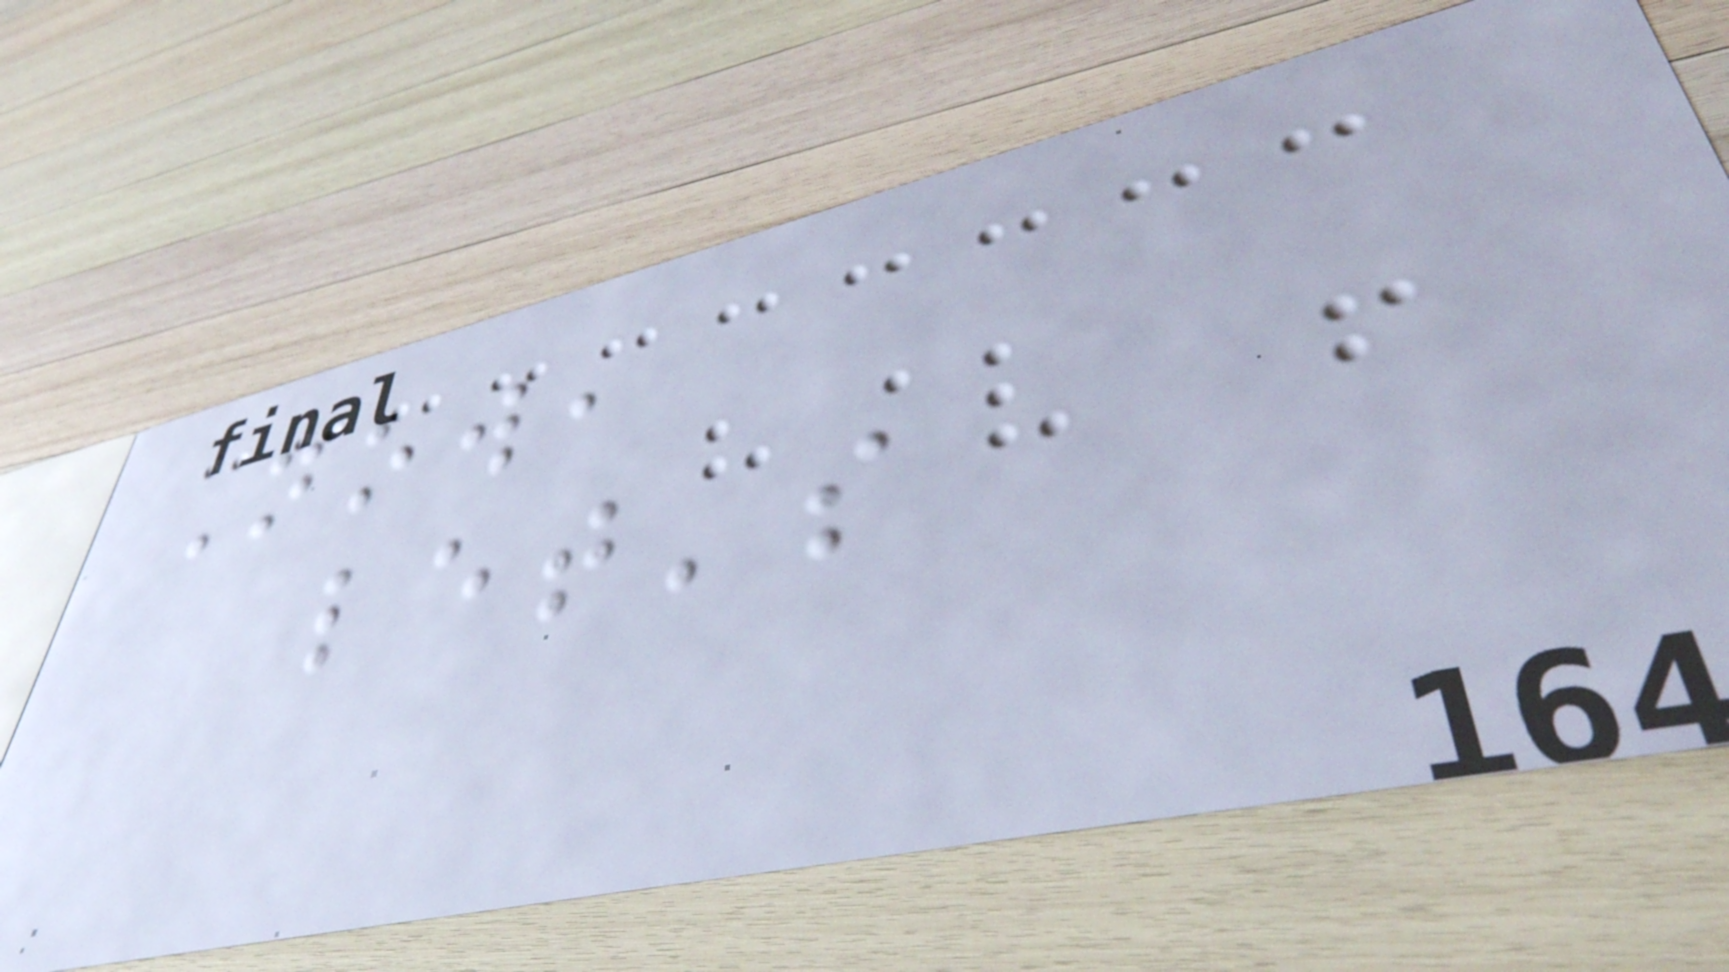Now,
let's
